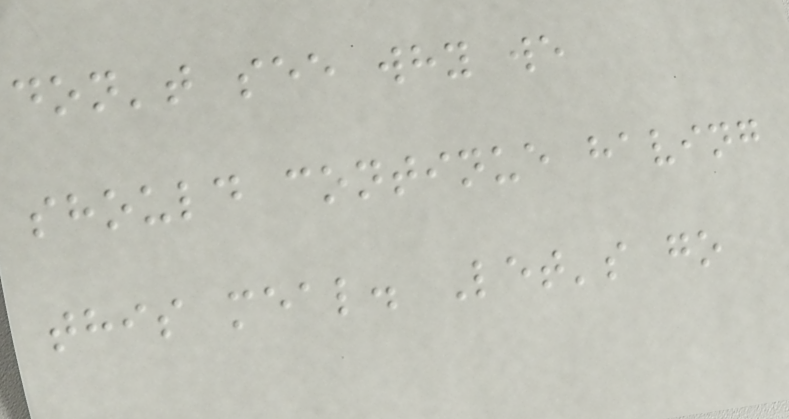don't see why we
should continue having
this meal. Let's go
